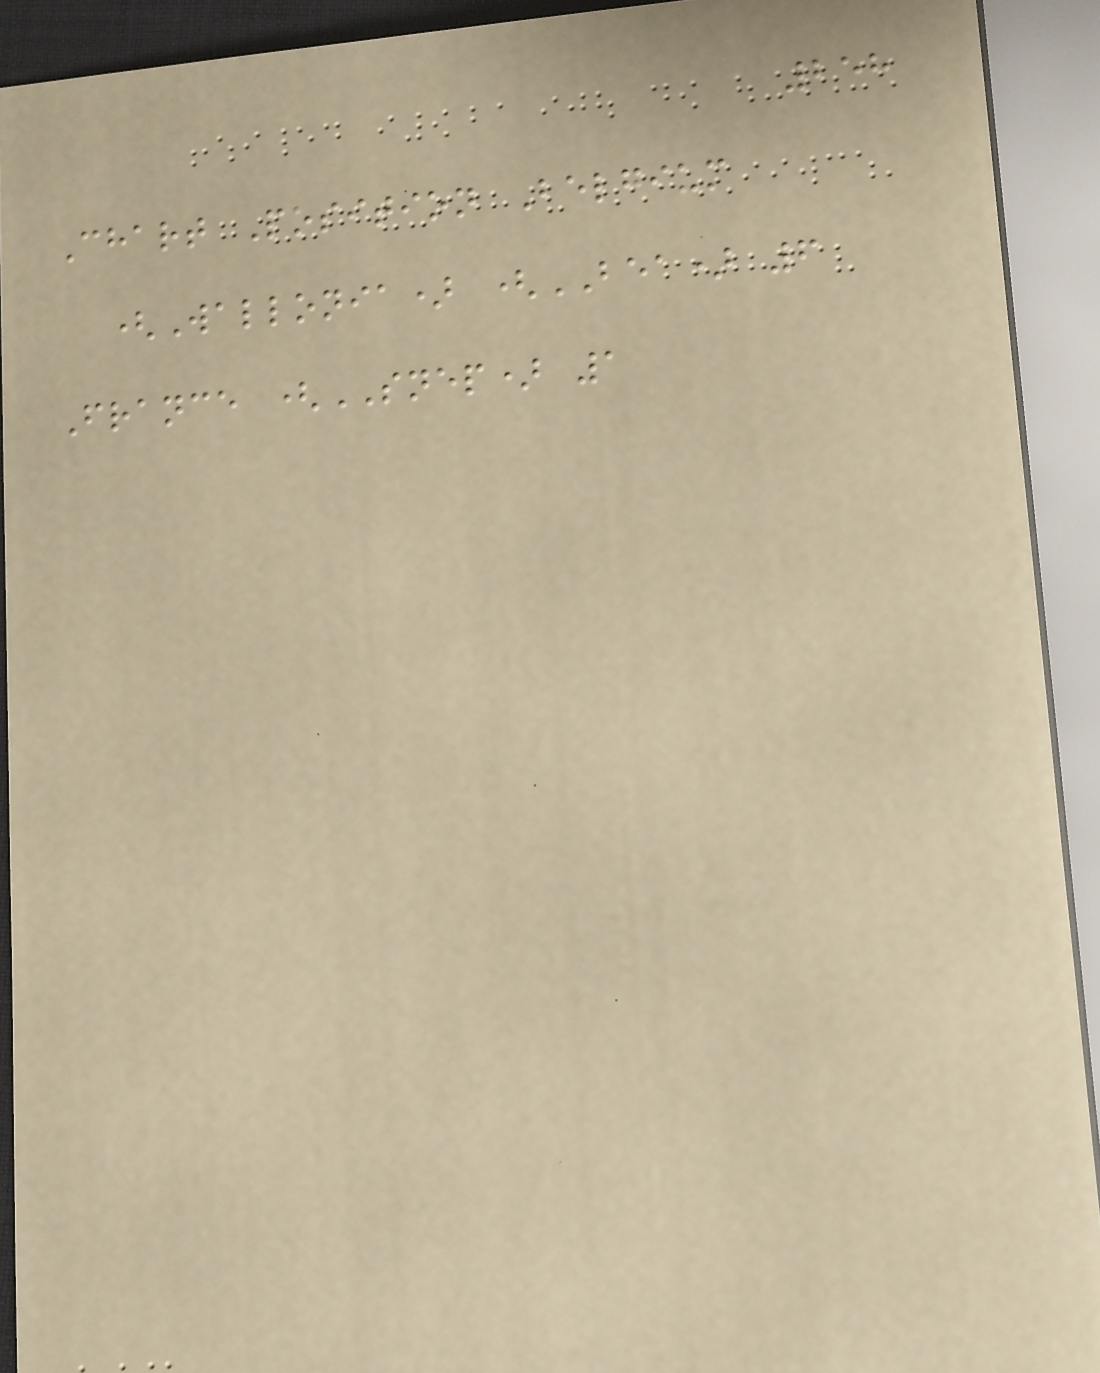258
Chart Position Belgium
(Wallonia) (BEA) 6
France (SNEP) 1
